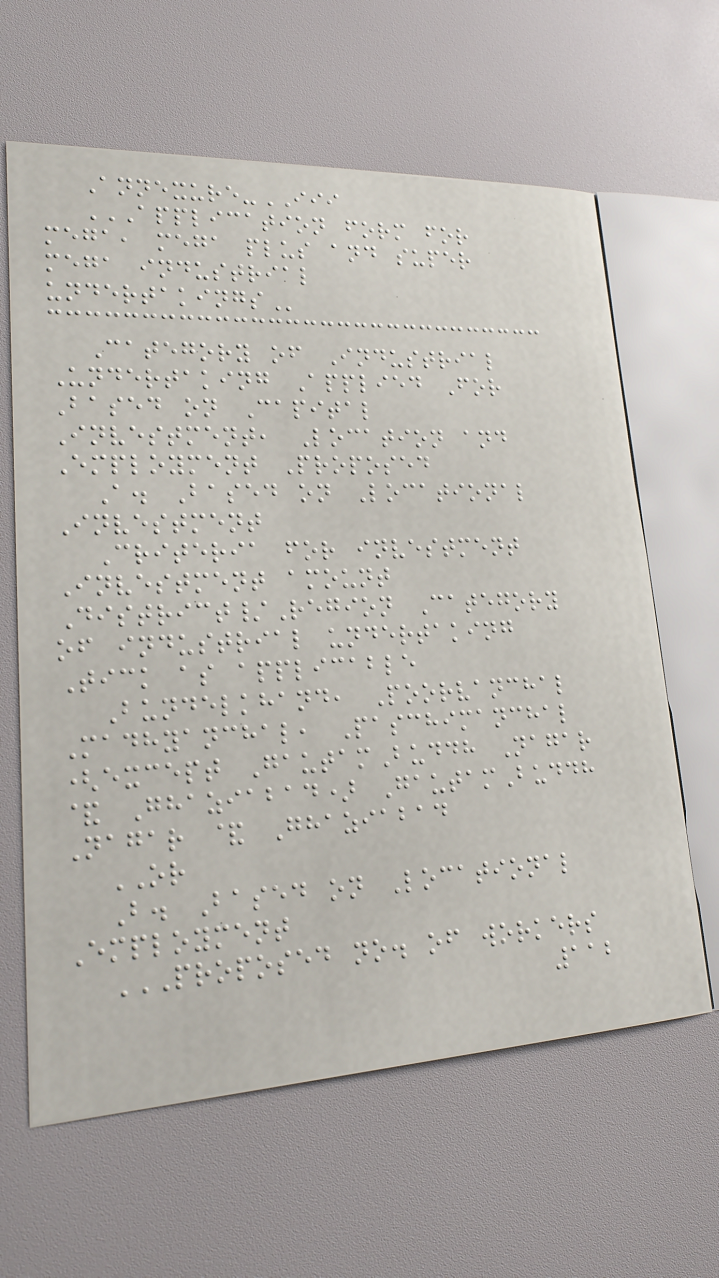Annexure-III
APPLICATION FORM FOR
MEGA, MEGA PLUS AND SUPER
MEGA INDUSTRIAL
UNDERTAKINGS
Category of Industrial
Undertaking Applied For
Based on Capital
Investment, Location and
Employment Proposed
A. Based on Locational
Investment
Criteria for investment
Investment amount
District/Region Category
of industrial undertaking
Tick as applicable
Bundelkhand, Poorvanchal
Madhyanchal, Paschimanchal
(except GautamBuddh Nagar
& Ghaziabad) GautamBuddh
Nagar & Ghaziabad
OR
B. Based on Locational
Employment
PROPOSED NO. OF WORKERS
112
